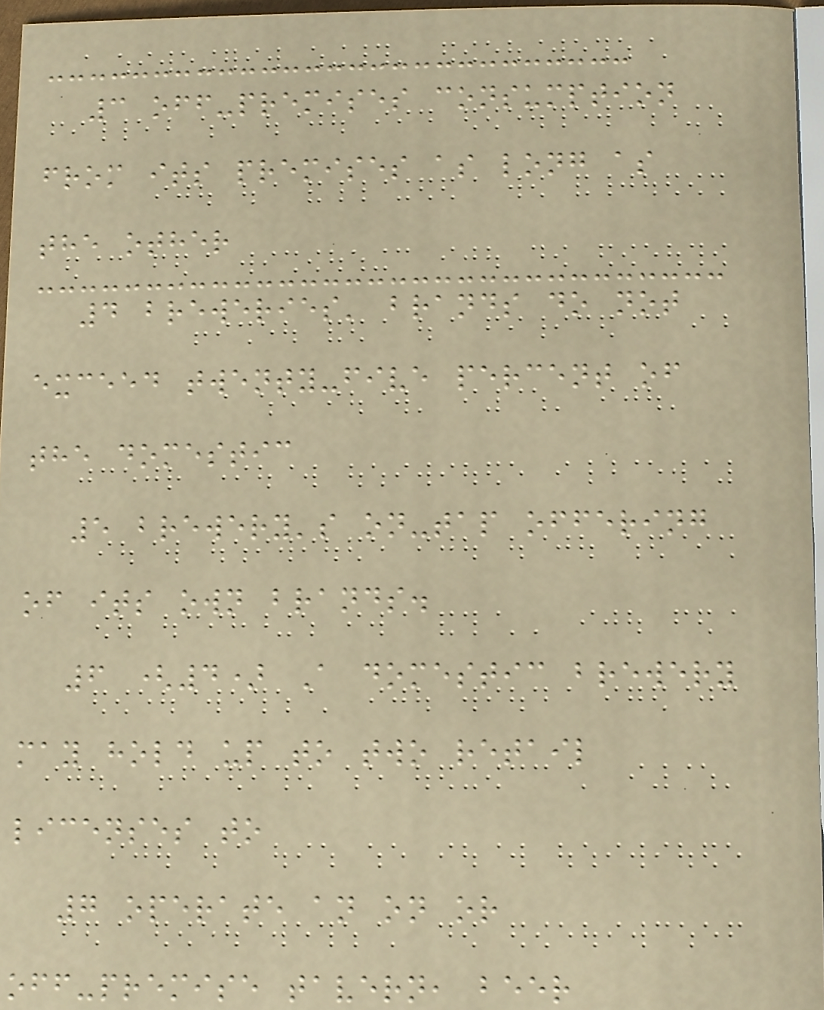3 off-premises consumption
from its premises as long as
the other
4 breweries' brands do not
exceed twenty-five percent of
the domestic
5 brewery's on-tap offering
of its own brands.
6 (4) A domestic brewery
may hold up to two retail
licenses to
7 operate an on or
off-premise tavern, beer
